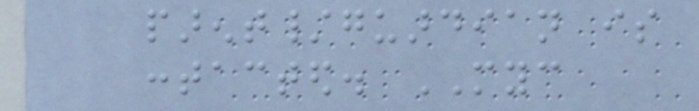parent/guardian is
contacted. MYC
